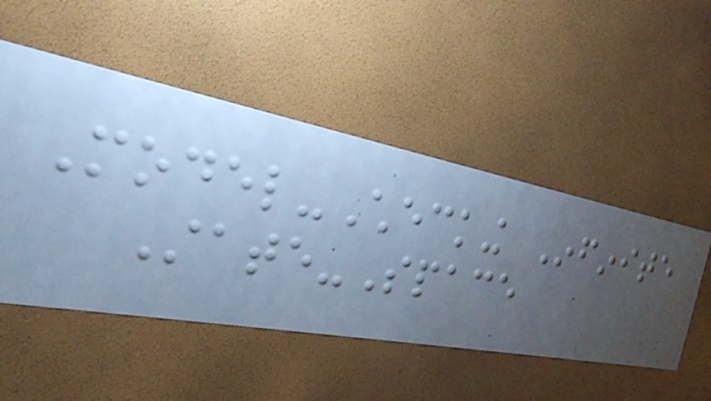Model-Checking Infinite
State-Space
